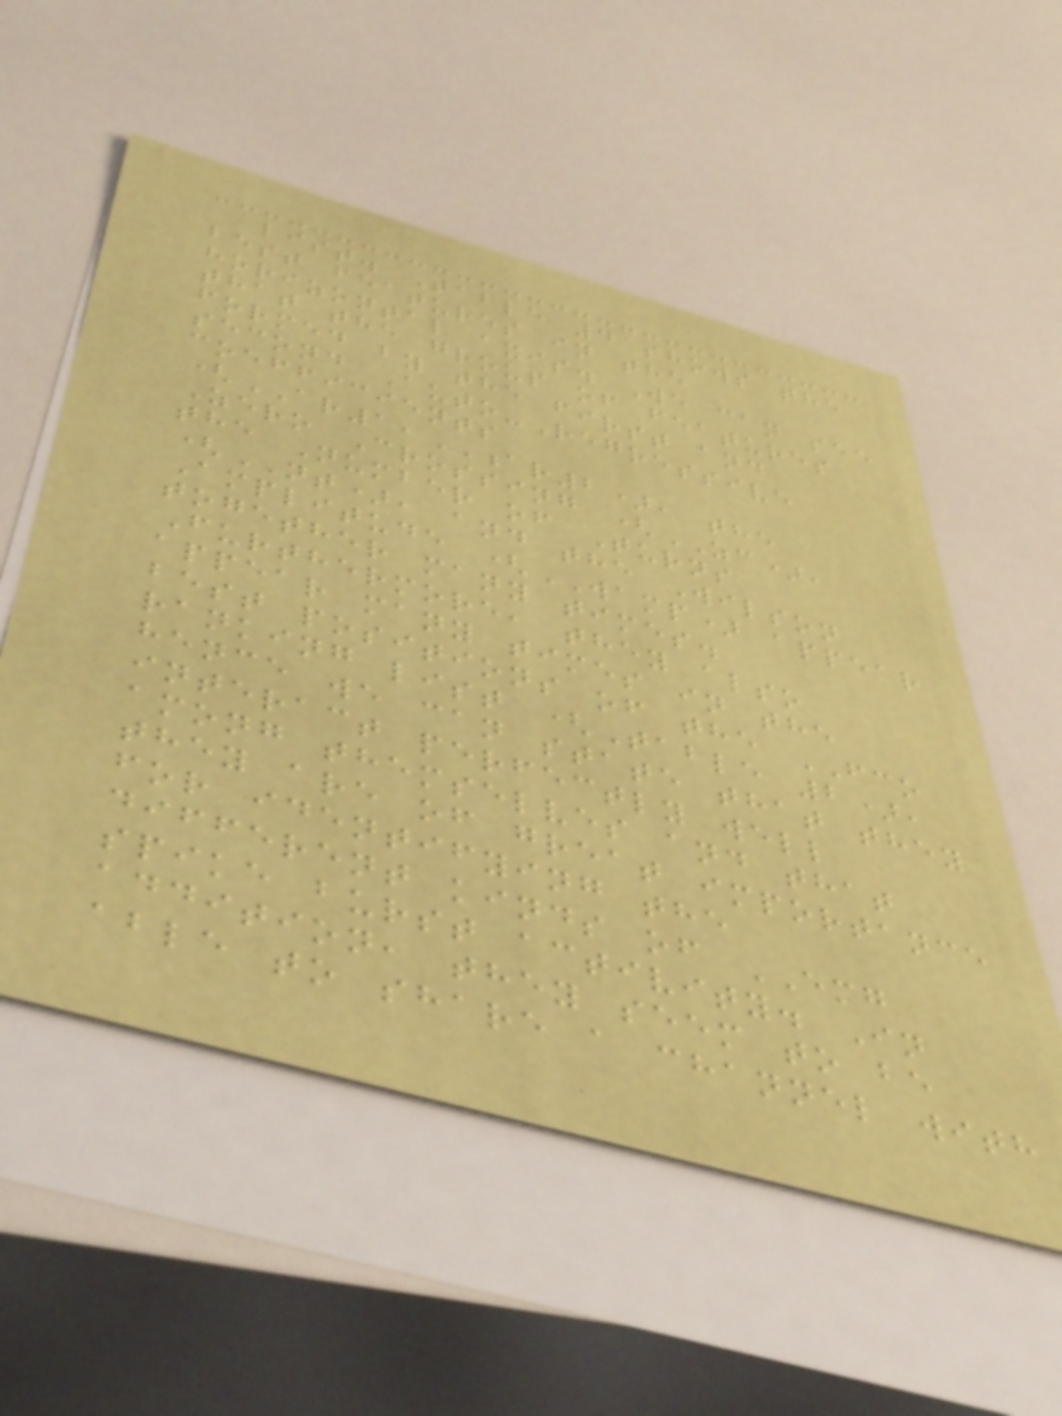list. Table 4 shows the
best features in the
horizontal axis. We can see
that the group of features
formed by the first and
second Auto-Regressive
coefficients
(AR1,AR2), the
Zero Crossing (ZC),
the Number of Turns
(NT), and the Wilson
Amplitude (WAMP) appear
together many times.
Furthermore, they also
appear many times in the
best positions of the FCO
ranking list (Table 2),
hence we can state that they
interact perfectly well
among themselves and that
they are of great importance
for identifying the
different kinds of EMG
spike burst activity. In
addition, they seem to be
able to share a channel with
